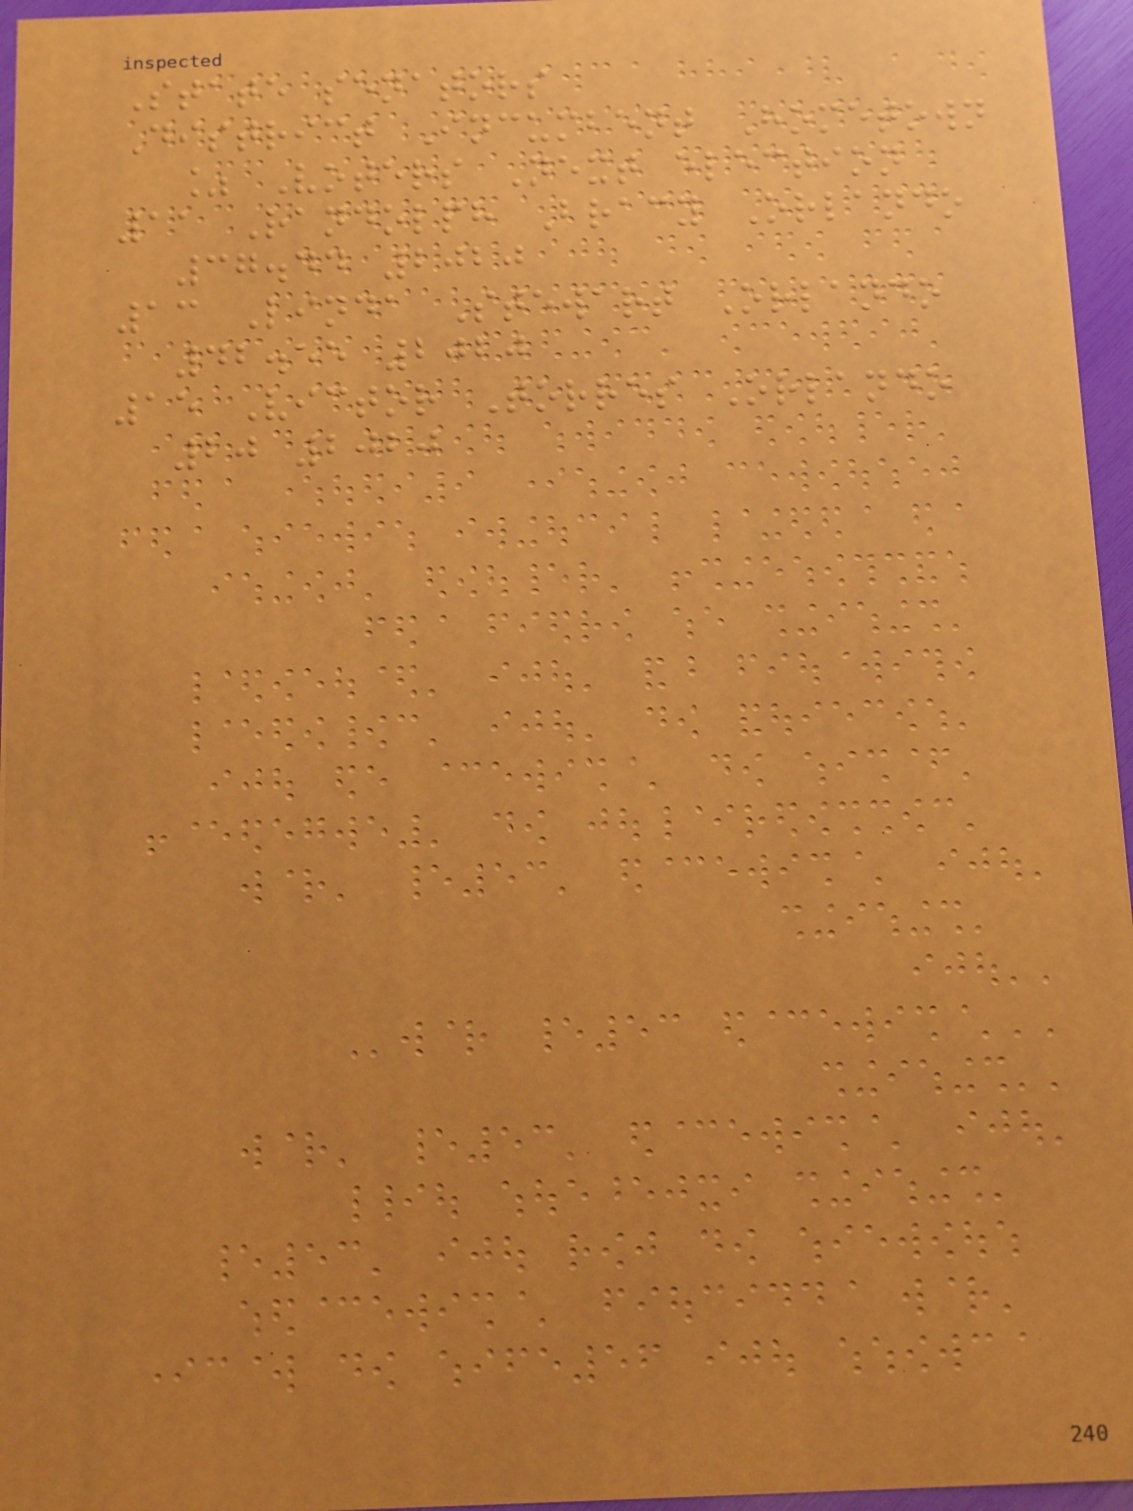State senators
District Incumbent Hometown
% Voters Next election
11 Randolph Bracy Orlando
37.44 2020
13 Linda Stewart Orlando
42.55 2020
15 Victor Torres Orlando
20 2020
